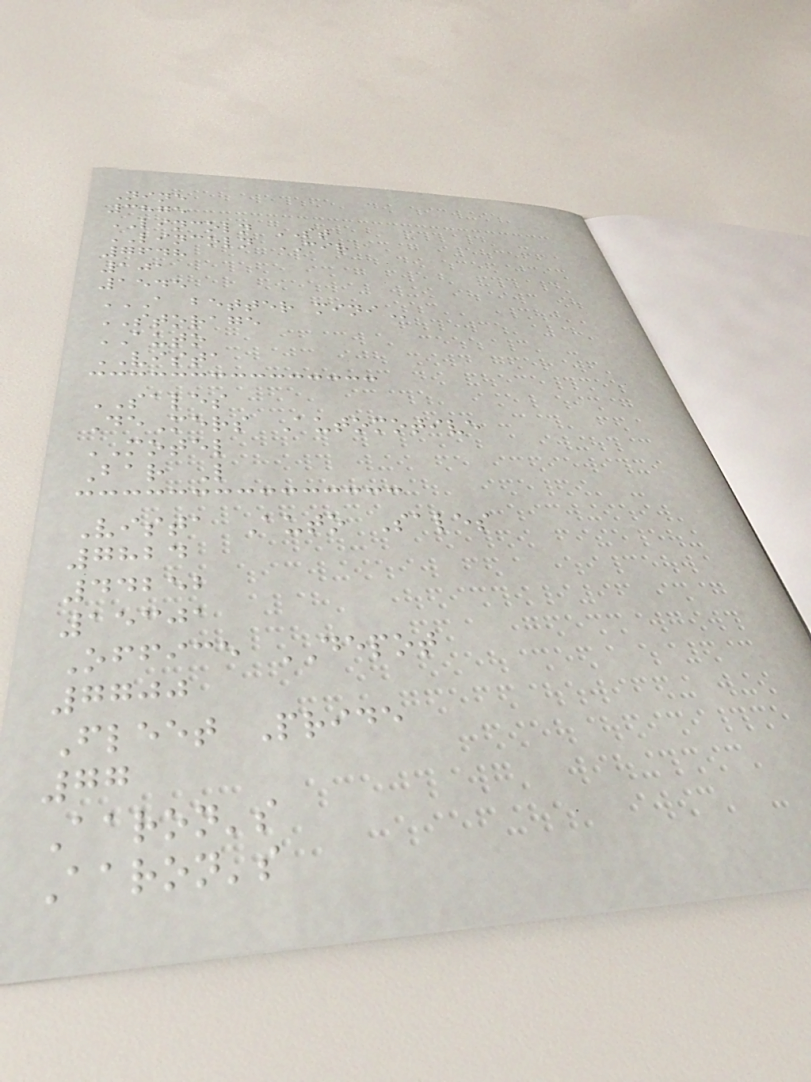Nine
3875
LINCOLN ST
LINCOLN CIR
7648
101
1545
A BETTER MINI
STORAGE
AUTO
VISTA
SALES
DeMers Automotive
MOTEL
Bar L
Vista Auto Sales
7824
44252
15301
Office DEPOT
7700
Fleet Pride
77
Aaron's
Aaron's
